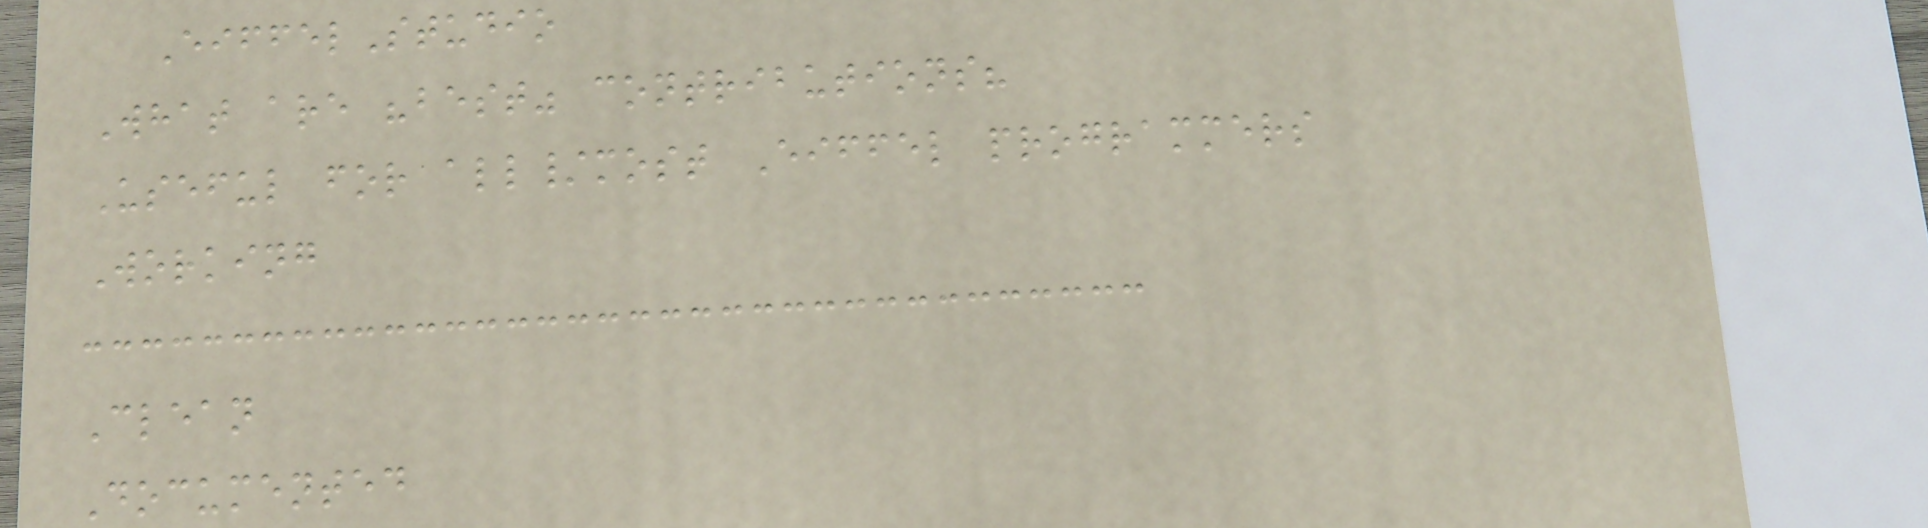EiffelStudio
What are "best" contributions?
Useful for all/most Eiffel programmers
Working
Clean
Documented
